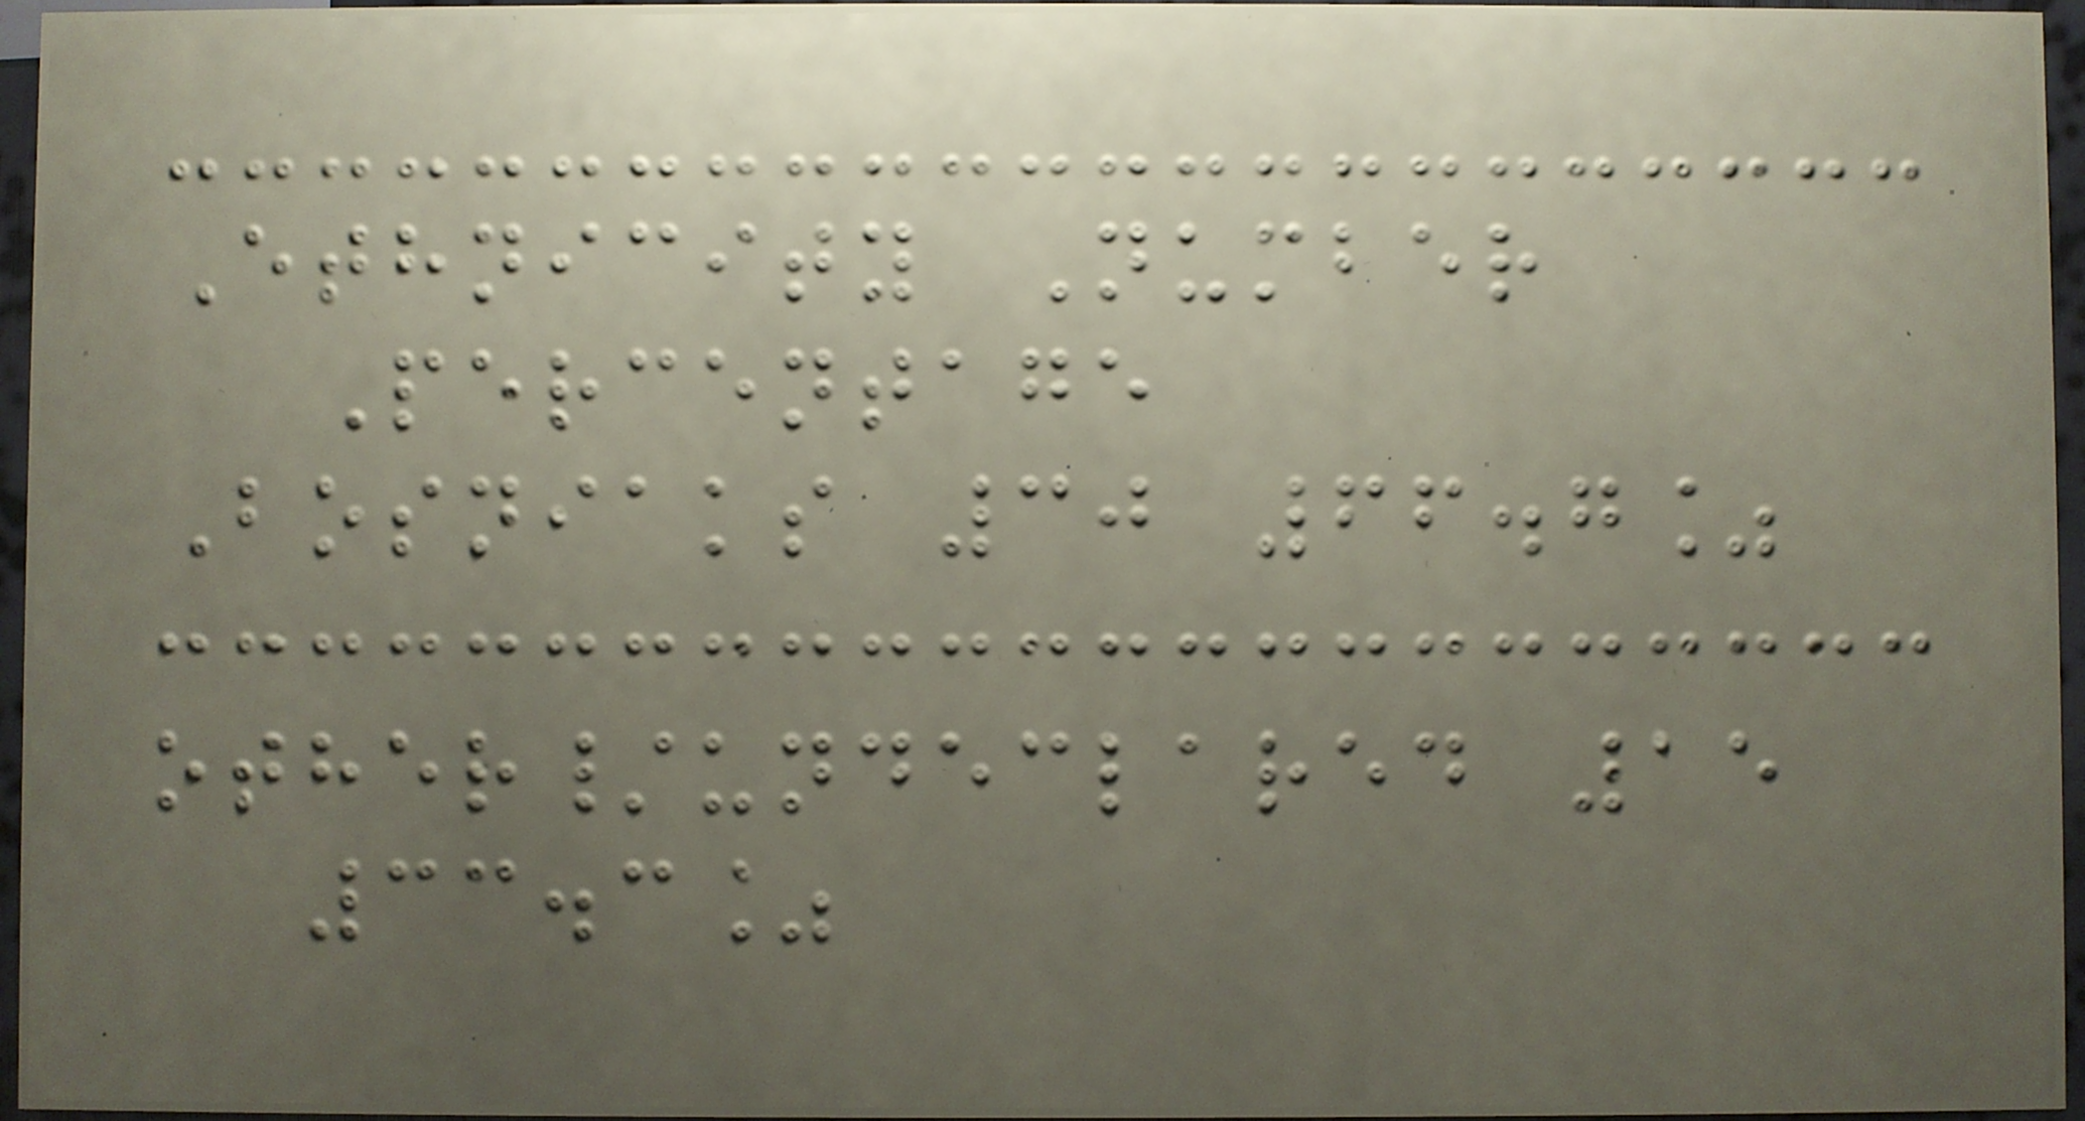Ethnicity Number
Percentage
Bosniaks 30 66.7%
other/undeclared 15
33.3%
